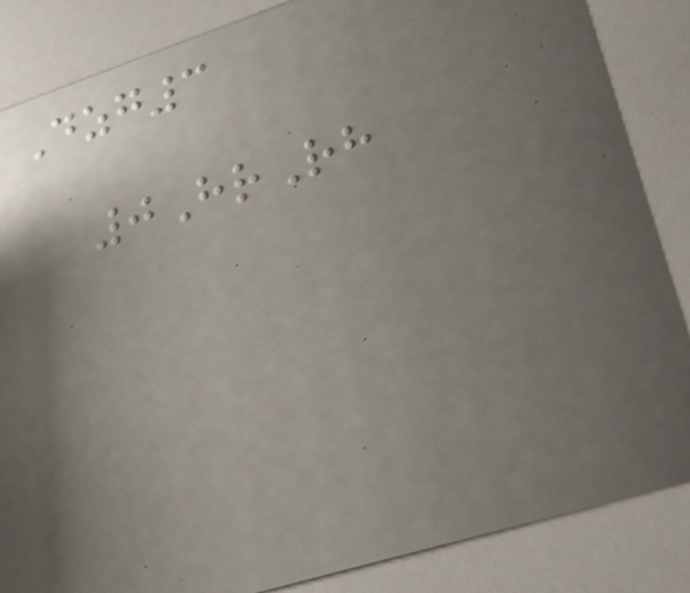Dzg3
0HrRh
